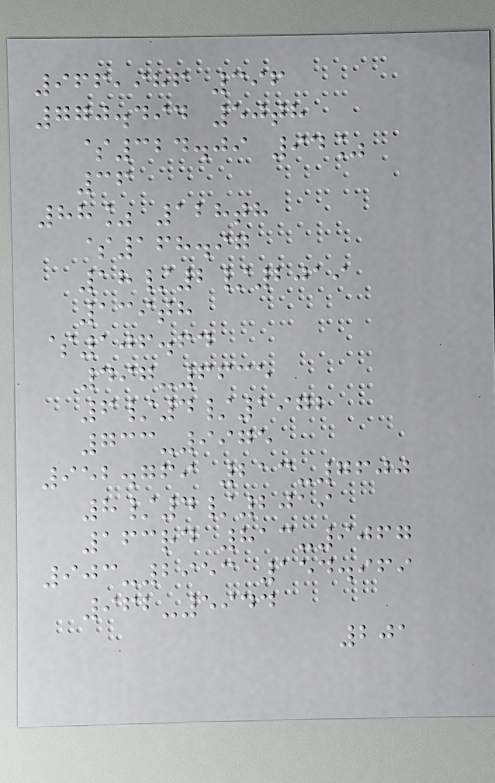966,986 396
770.494 50th
$324.09 94%
36
88% 128th
$168.97
18/2/2019
139th
$106.64
497-6635
6/4/1972
733-9975
952.769 213-7600
8/4/2019
163rd 813-9067
903-2953 154.969
962-5944
201
